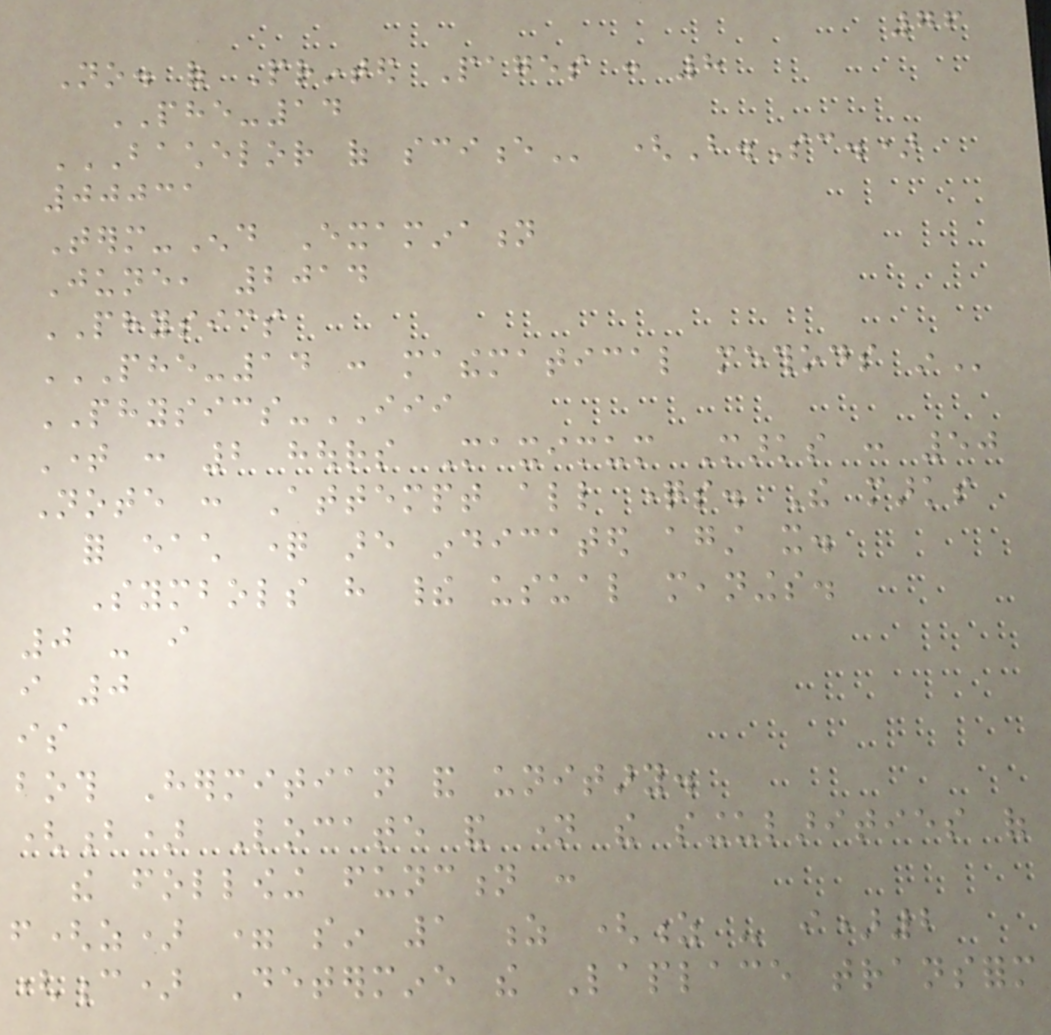76
No. of Printed Pages : 8
PHE-14
BACHELOR OF SCIENCE (B.Sc.)
00031
Term-End Examination
June, 2014
PHYSICS
PHE-14 : MATHEMATICAL METHODS IN
PHYSICS-III
Time : 2 hours Maximum Marks : 50
Note : Attempt all questions. The marks
for each question are indicated against it.
Symbols have their usual meanings.
0 - i
i 0
is
both Hermitian and unitary.
(b) Locate and name the singularities of
the following function :
f(z) = sin 1 z (z - i)2
(c) Determine the Laplace transform
